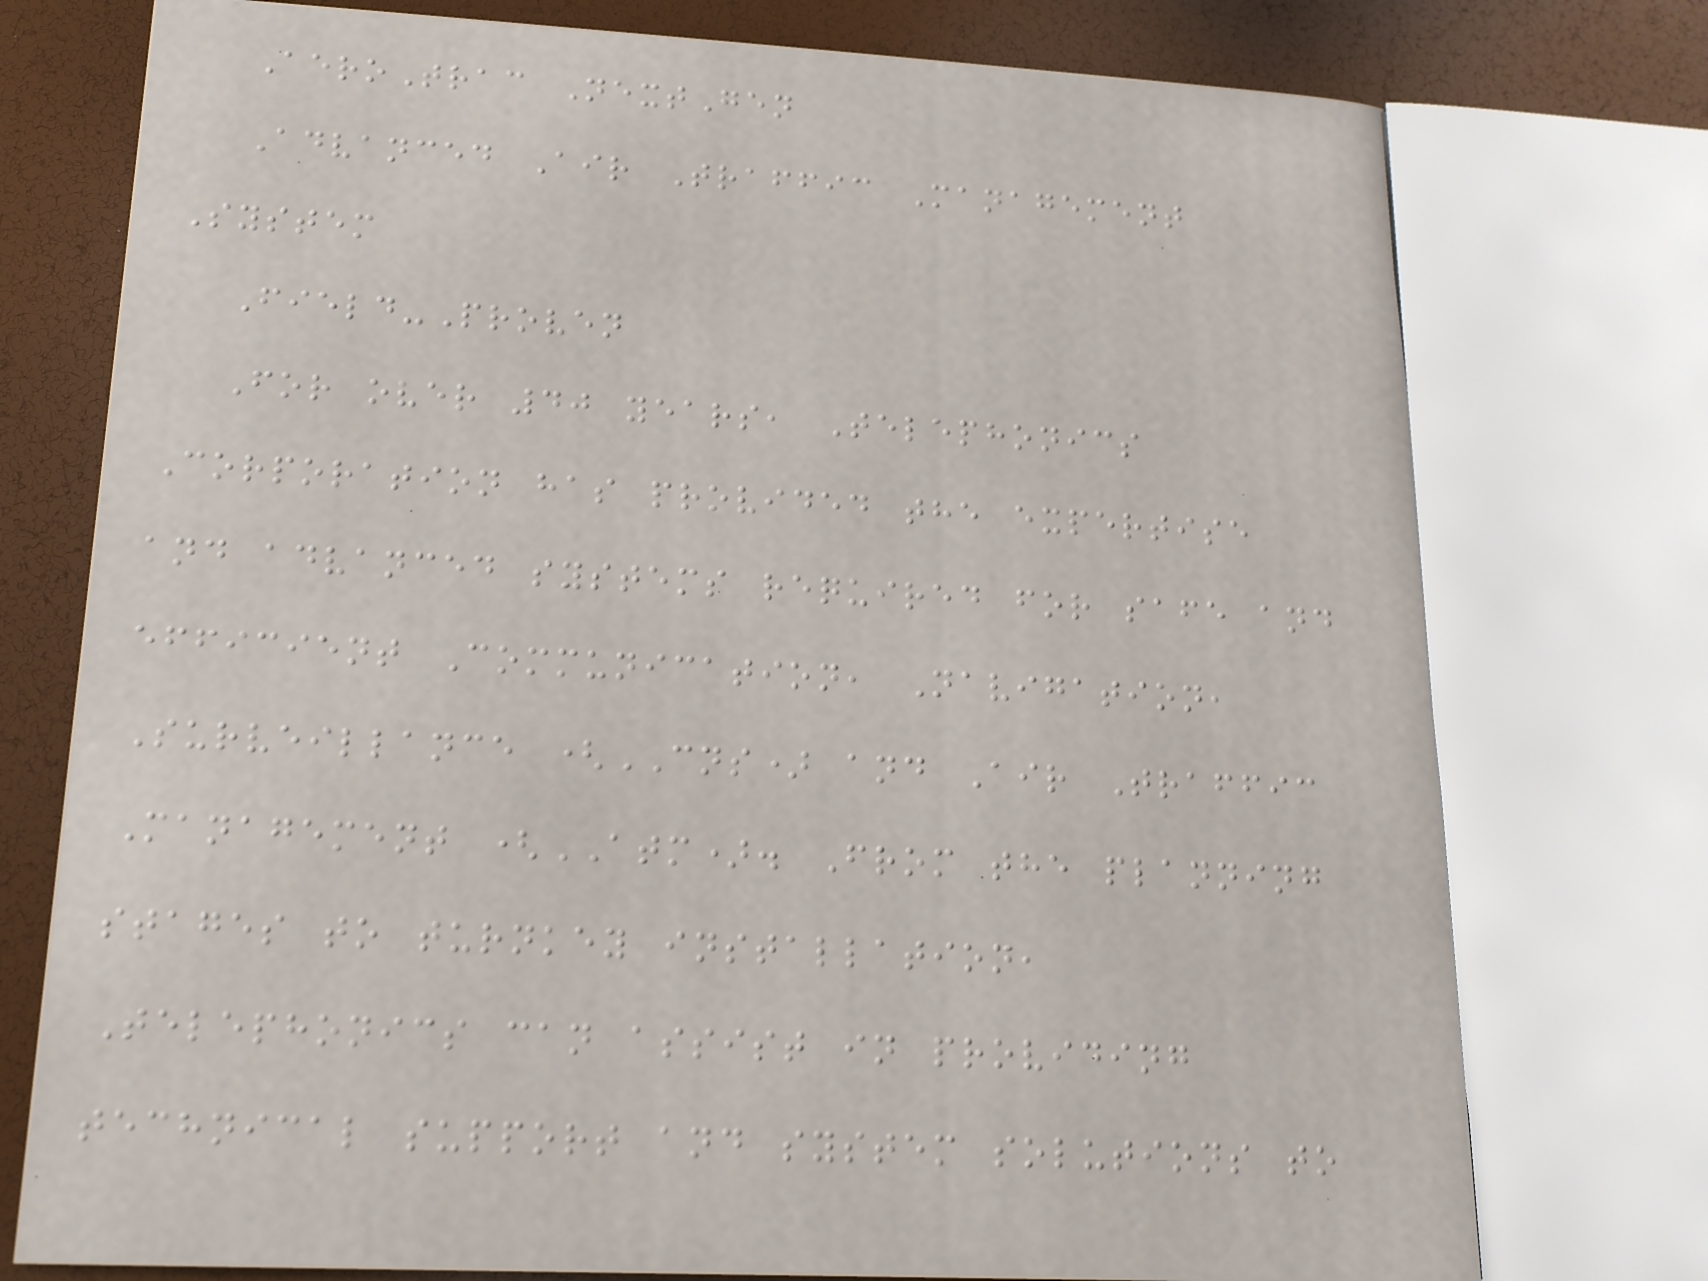AeroTrac NextGen
Advanced Air Traffic Management
System
Field-Proven
For over 40 years, Telephonics
Corporation has provided the expertise
and advanced systems required for safe and
efficient Communication, Navigation,
Surveillance (CNS) and Air Traffic
Management (ATM). From the planning
stages to turnkey installation,
Telephonics can assist in providing
technical support and system solutions to
